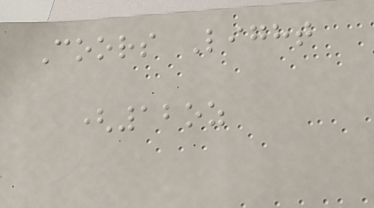Coors Light
(12oz
